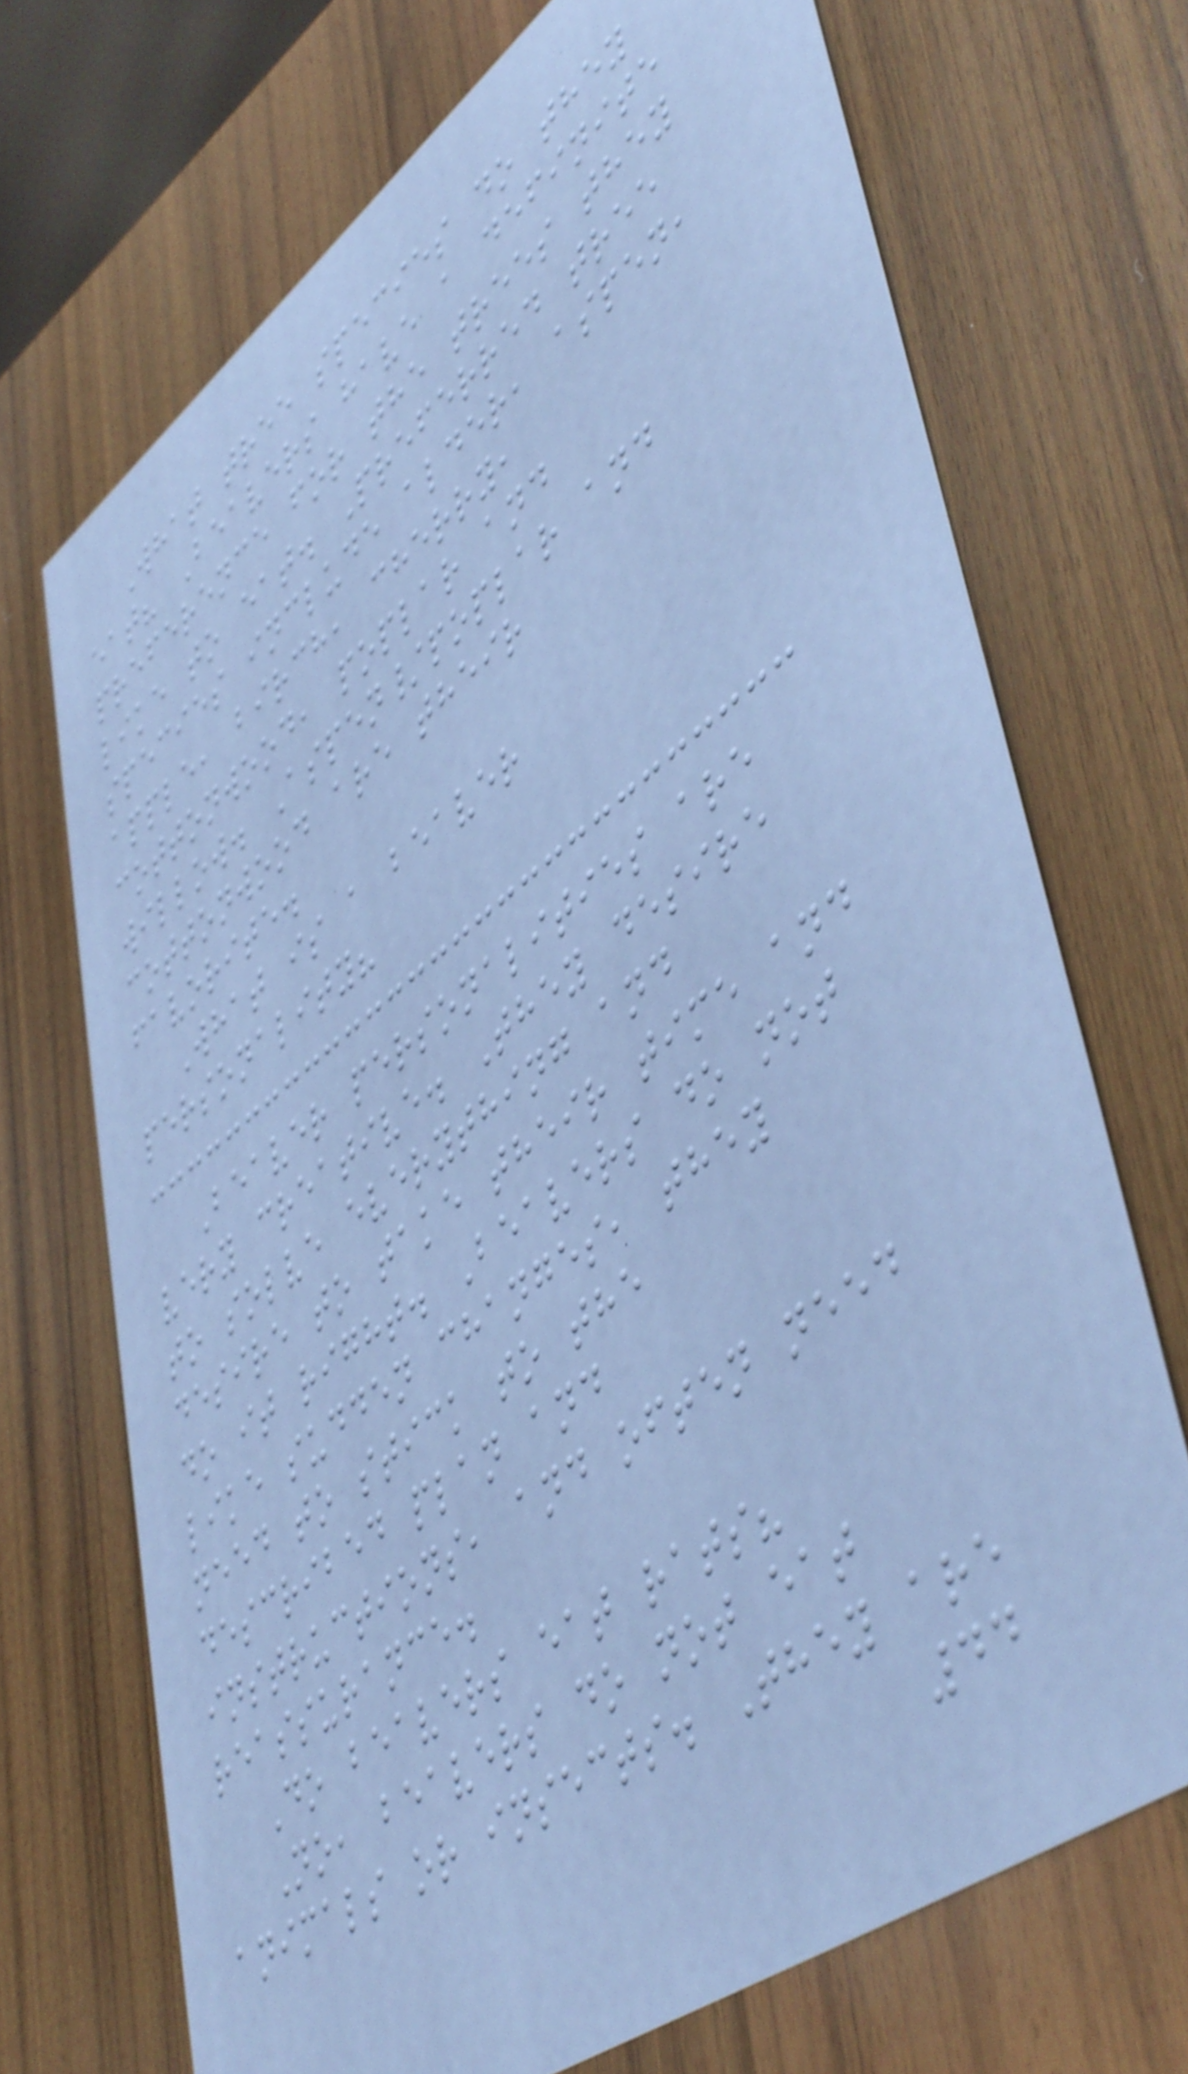What tree species do they
eat? Beavers have a definite
preference for the trees they
like to eat. Preferred tree
species include alder, aspen,
apple, birch, cherry,
cottonwood, poplar and
willow. Aspen/poplar and
cottonwood are their
favorite.
What is a beaver
personality?
Beaver personalities are
very creative. They desire
to solve everything and
desire to take their time and
do it right. Beavers do not
like sudden changes, they
need to stick to the
described plan and
instructions, and often need
reassurance.
Do beavers eat rats?
No, beavers do not eat
animals or insects. They are
44
